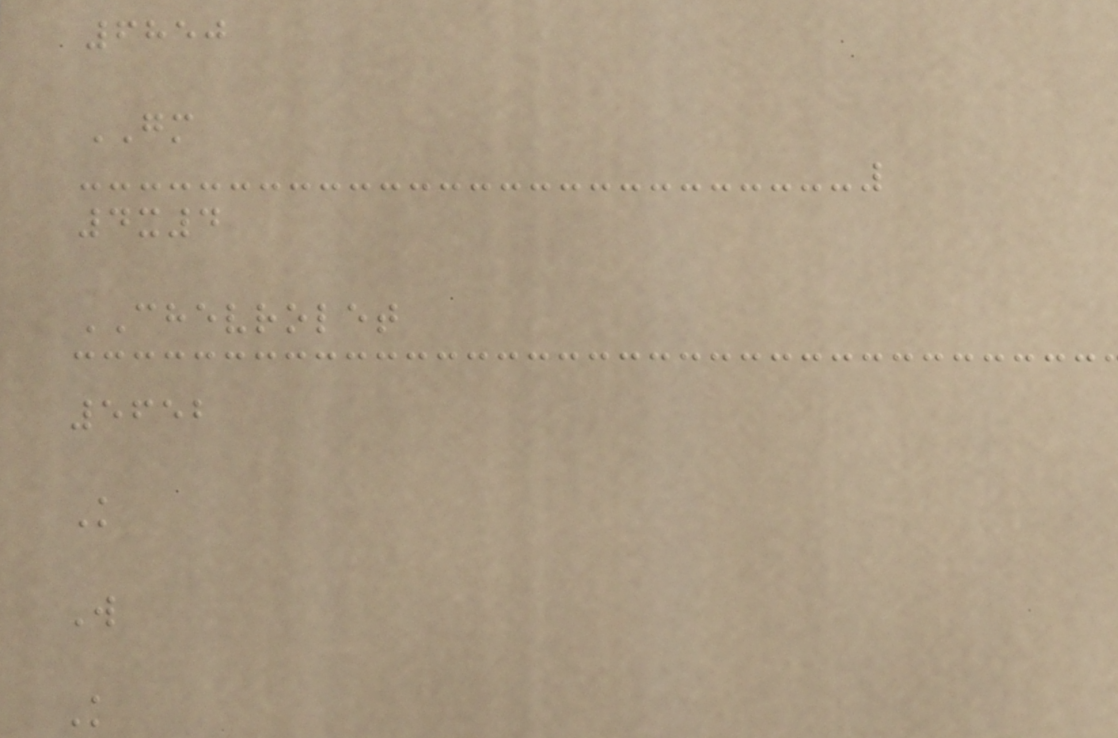6850
GM
4x4
CHEVROLET
5652
K
W
K
